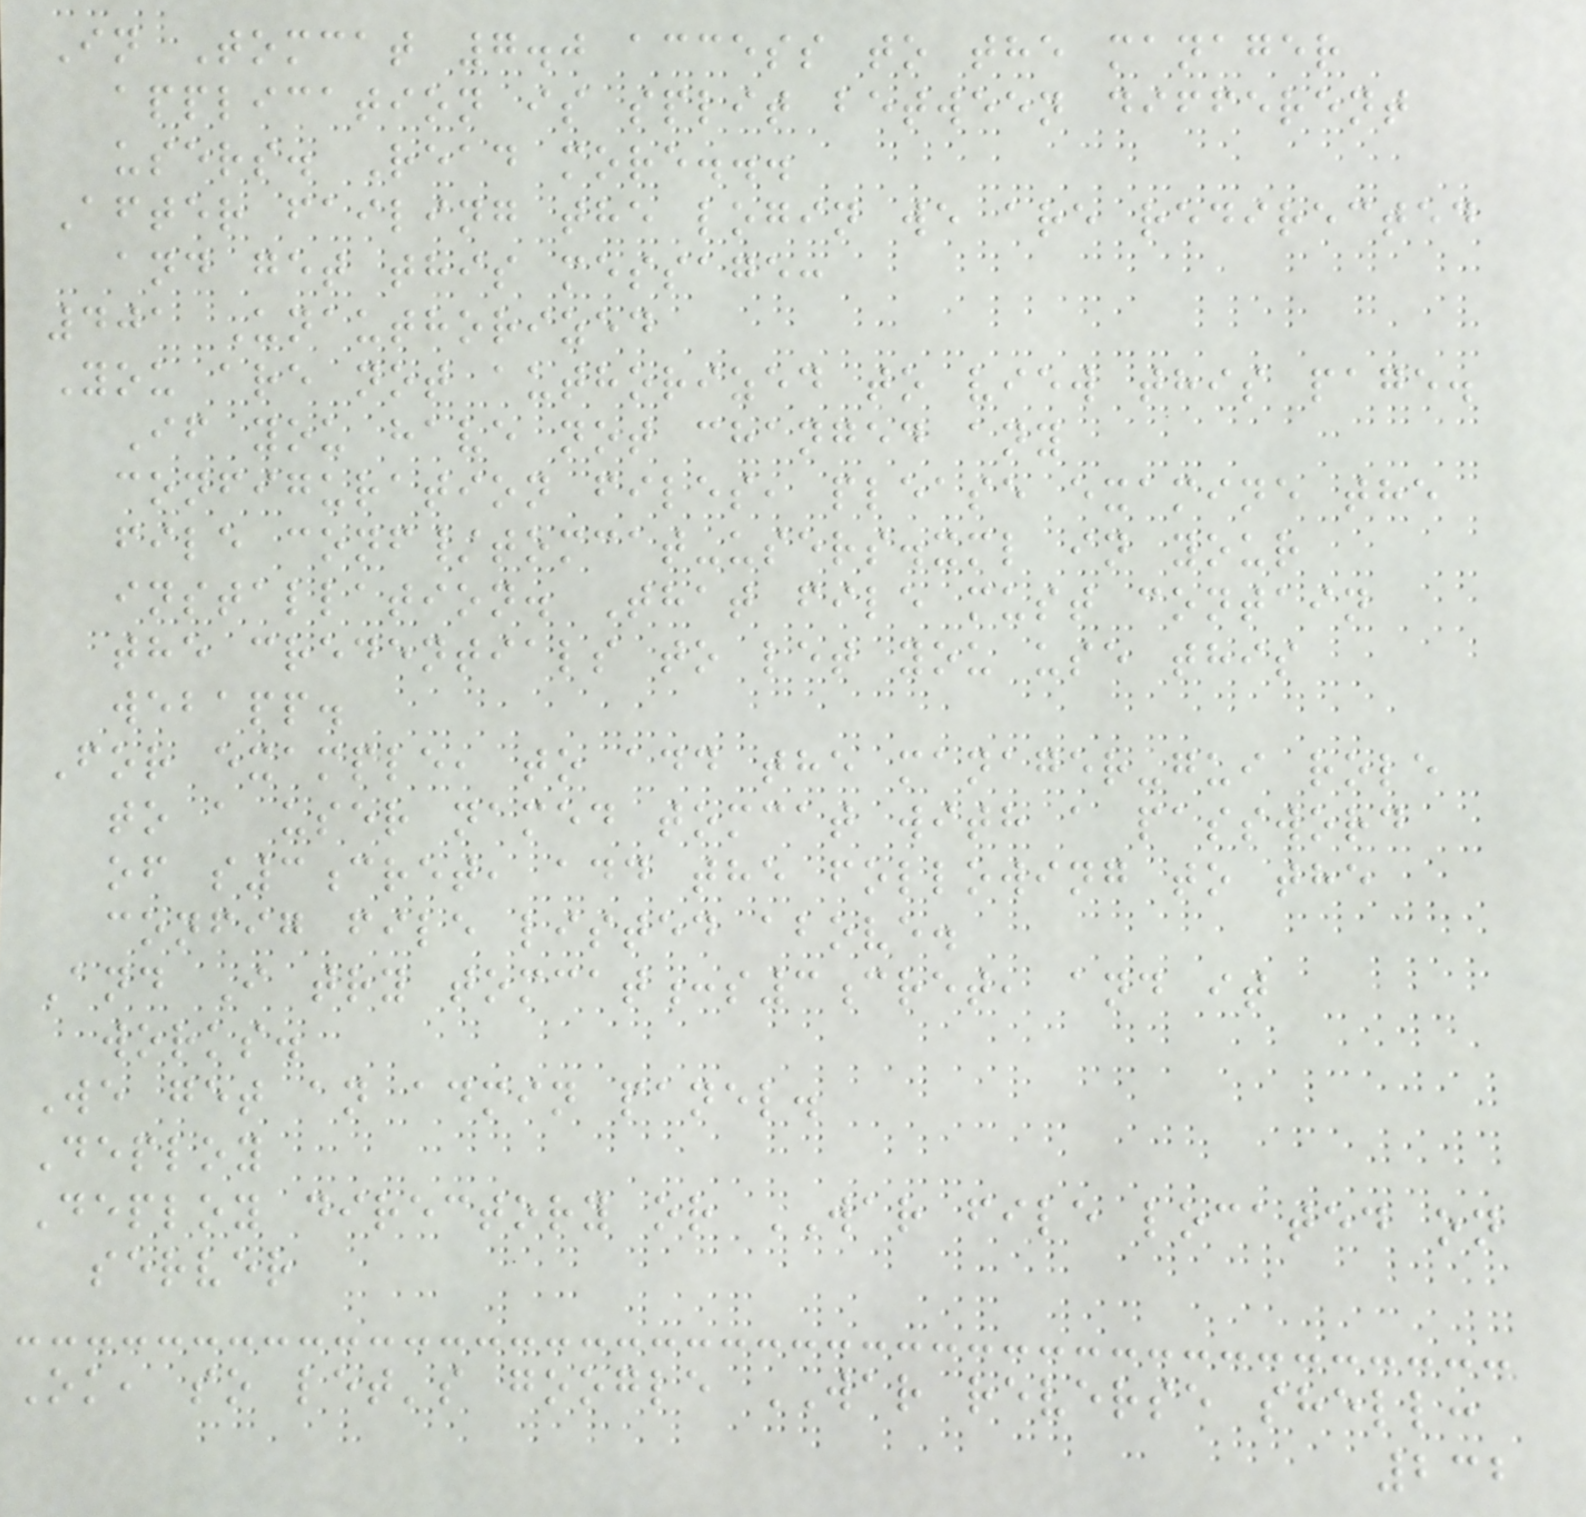In Tomcat 7.0 access to the manager
application is split between different
users. Read more...
After failing the login we are redirected
and get this message:
401 Unauthorized
You are not authorized to view this page.
If you have not changed any
configuration files, please examine the
file conf/tomcat-users.xml in your
installation. That file must contain
the credentials to let you use this
webapp.
For example, to add the manager-gui role
to a user named tomcat with a password
of s3cret, add the following to the
config file listed above.
And I try tomcat:s3cret, and it
works.
We get an admin panel.
Deploy
Deploy directory or WAR file located on
server
Ok, so let's google WAR reverse shell:
232
